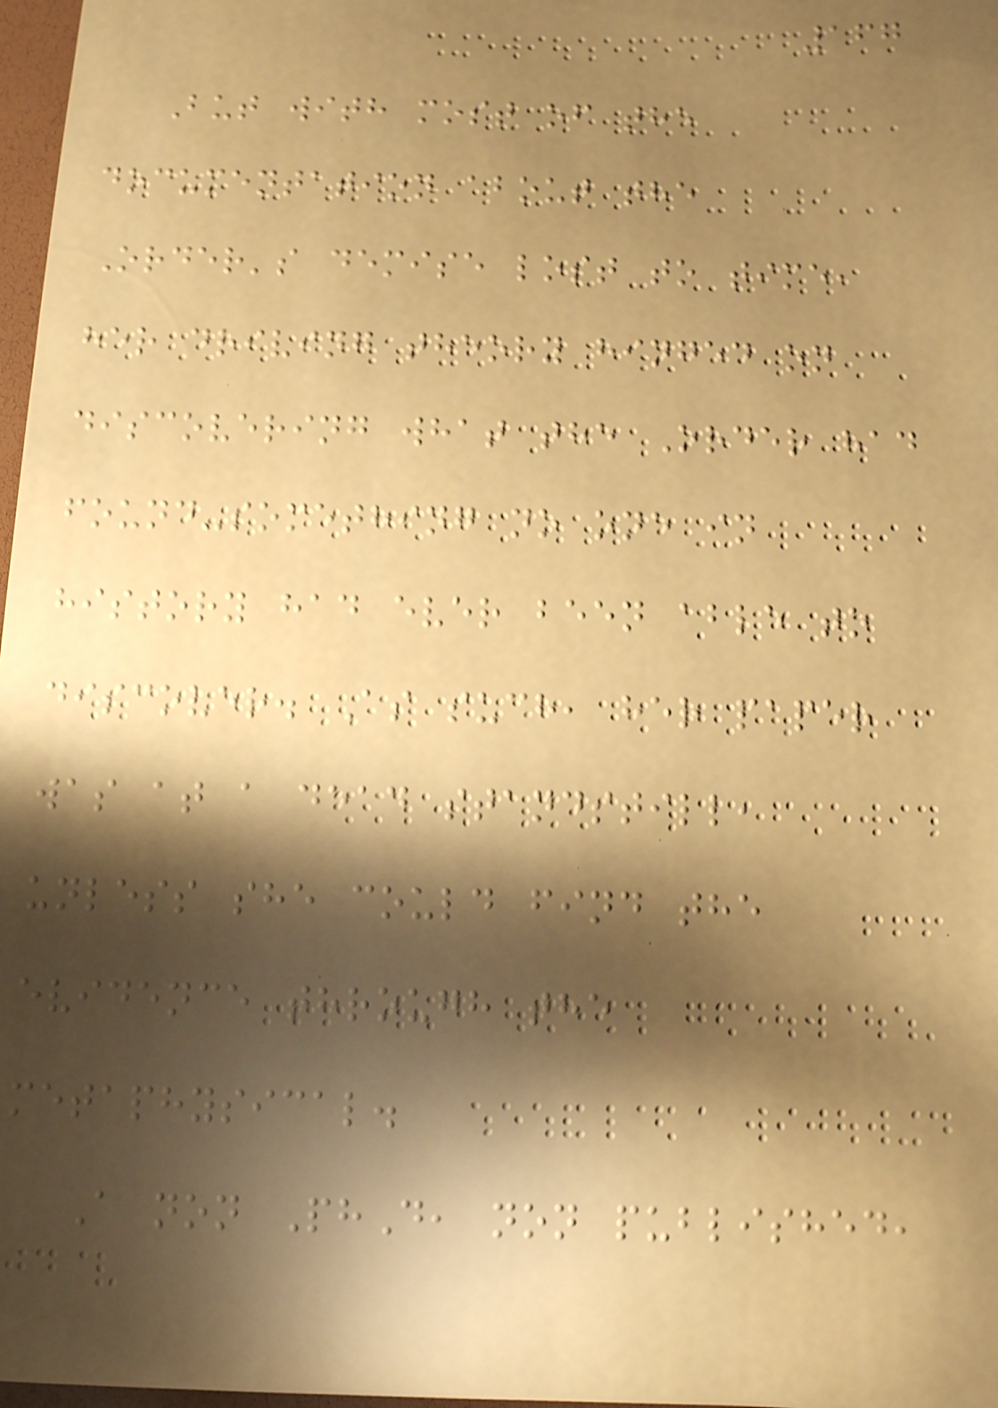167
But with most of the
documentation about the
Order's demise lost to time,
her driving theory hinged on
discovering what the Order had
found-something no one in
history had ever been able to
discover. As such, her paper
was at a dead standstill,
unless she could find the
evidence through the
metaphysical.
A non PhD, non published,
